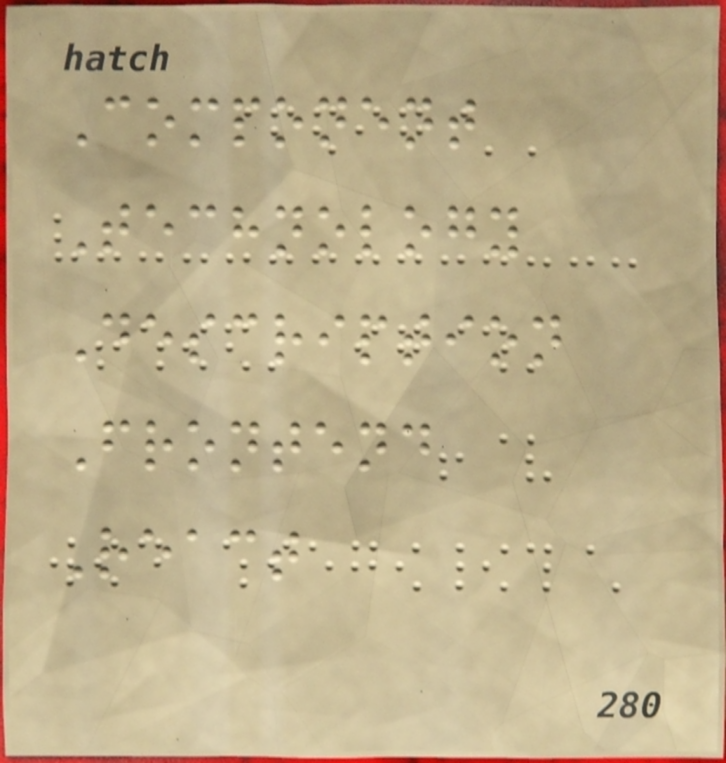Component
Technology
Description
Frontend
React
